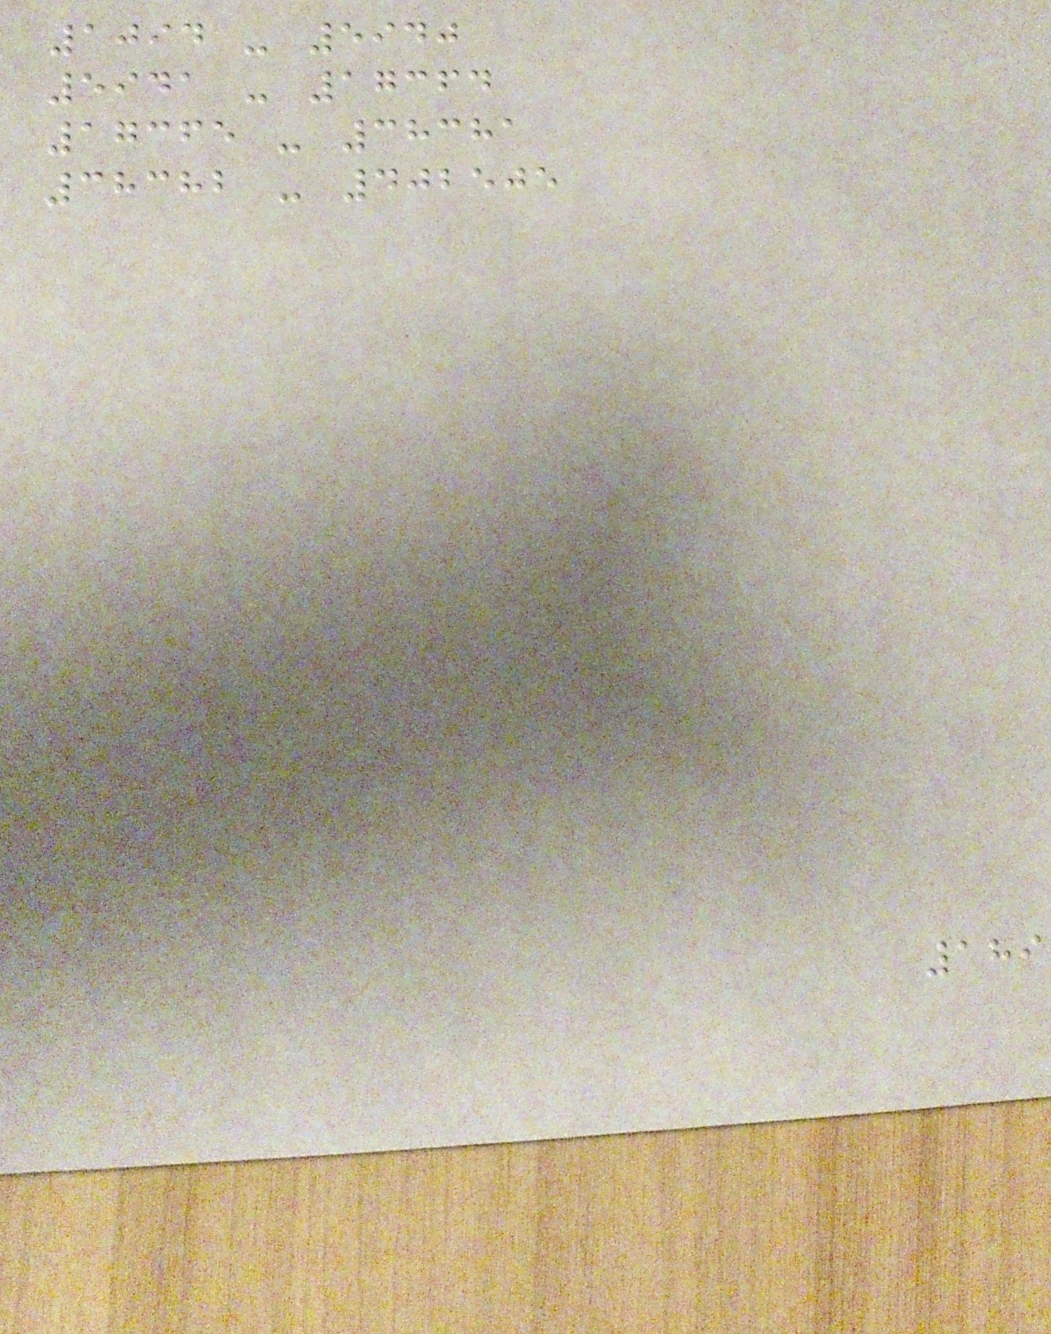1094 - 5940
5941 - 17364
17365 - 38381
38382 - 402505
189
